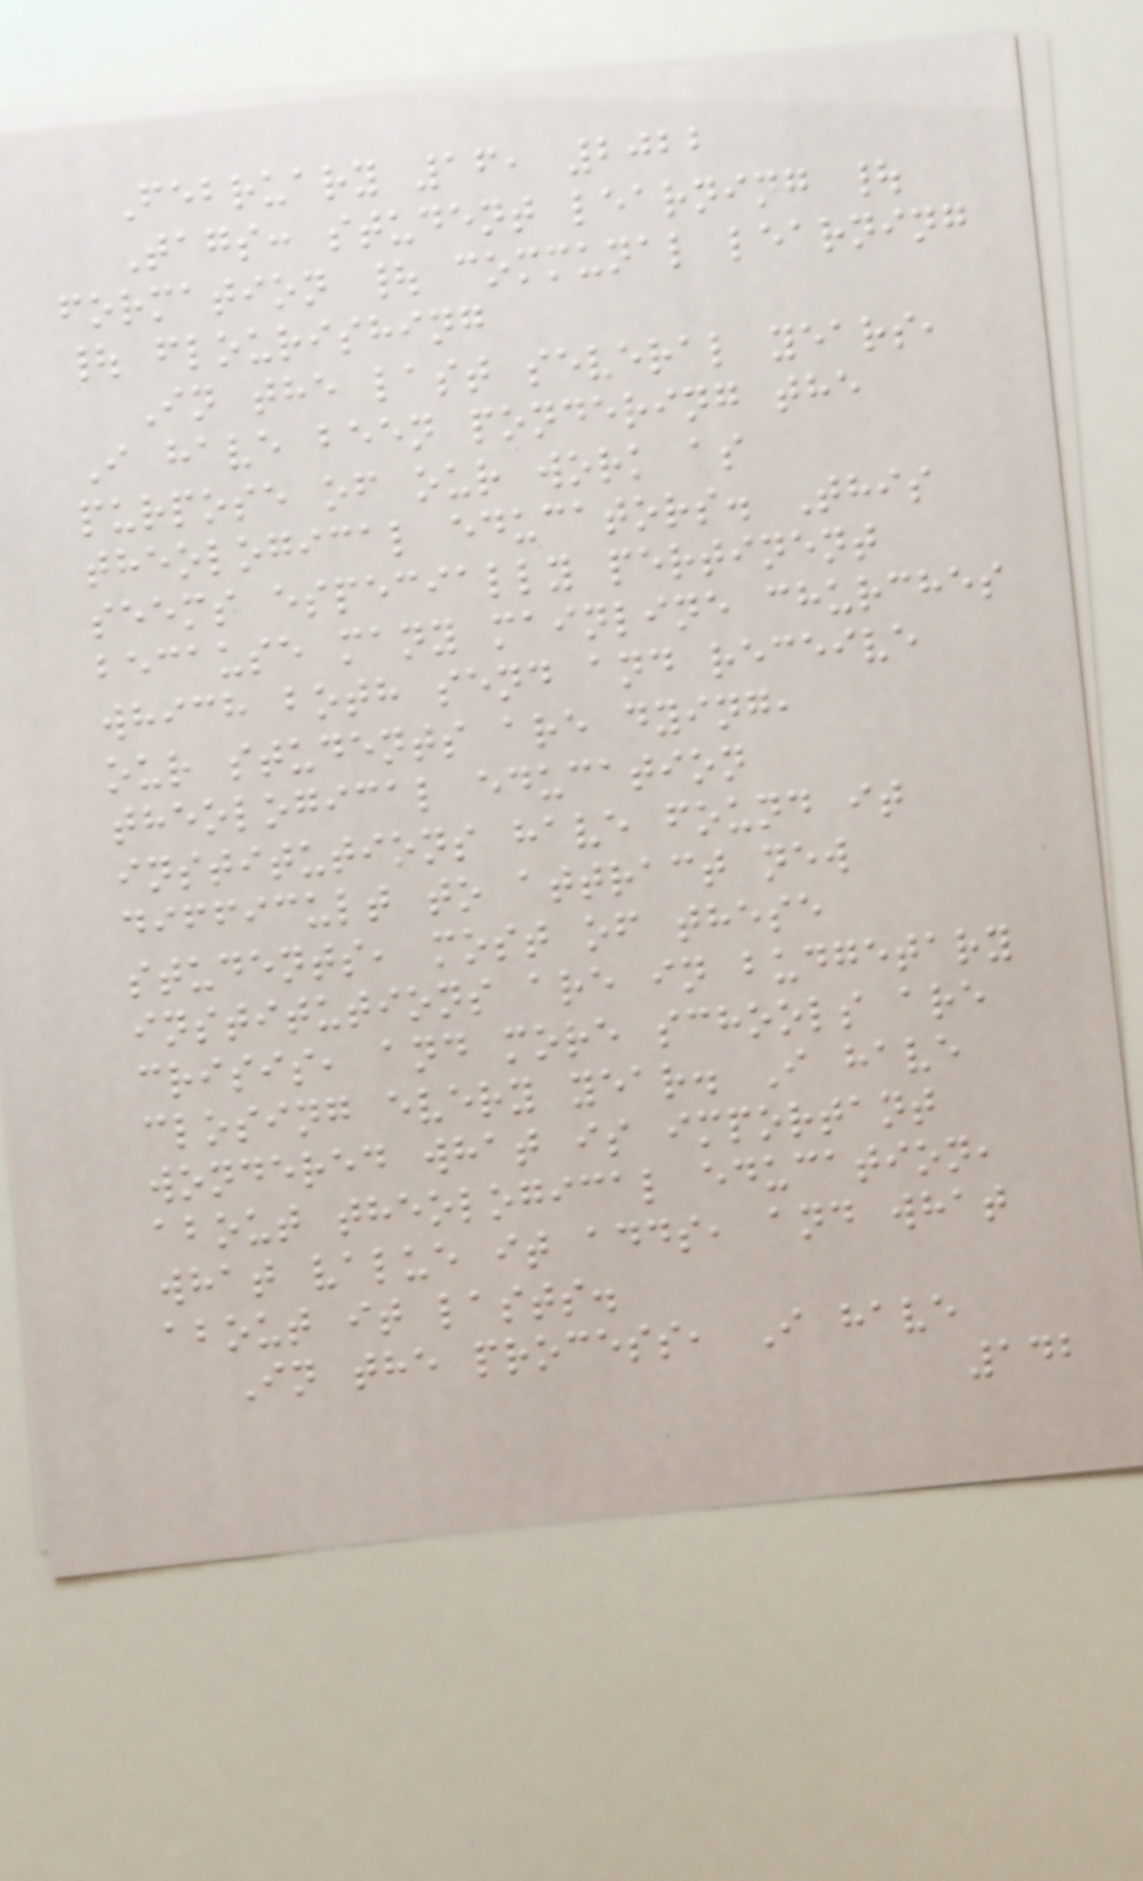February 16, 2022
Tags: student learning |
formation | communal learning
| flourishing
In the last several years,
I have been pondering the
purpose of our work as
theological educators. This
seems especially pertinent
because many mainline churches
which both send and receive
our students are dying,
theological education
institutions have found it
difficult to attract new
students, most of these
institutions are in budgetary
crisis, and more schools are
closing every year. I have
wondered what is important
about theological education,
what value it adds, and what
about it lasts.
In the process, I have
142
